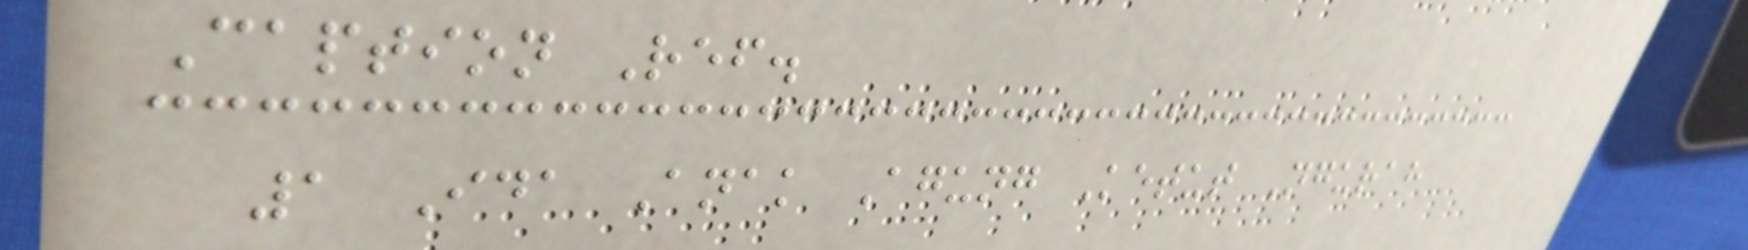Caption Ref.
1 Ida Anak Agung Ketut Ngurah
